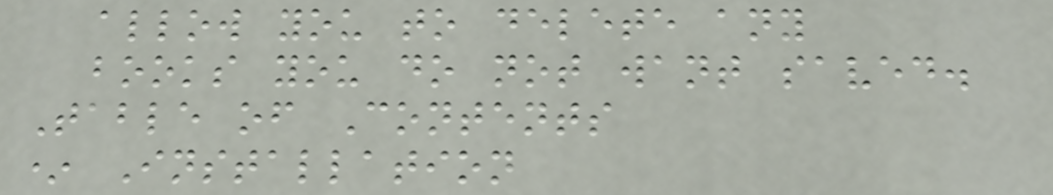allow you to delete any
books you do not want saved.
Table of Contents
* Installation
